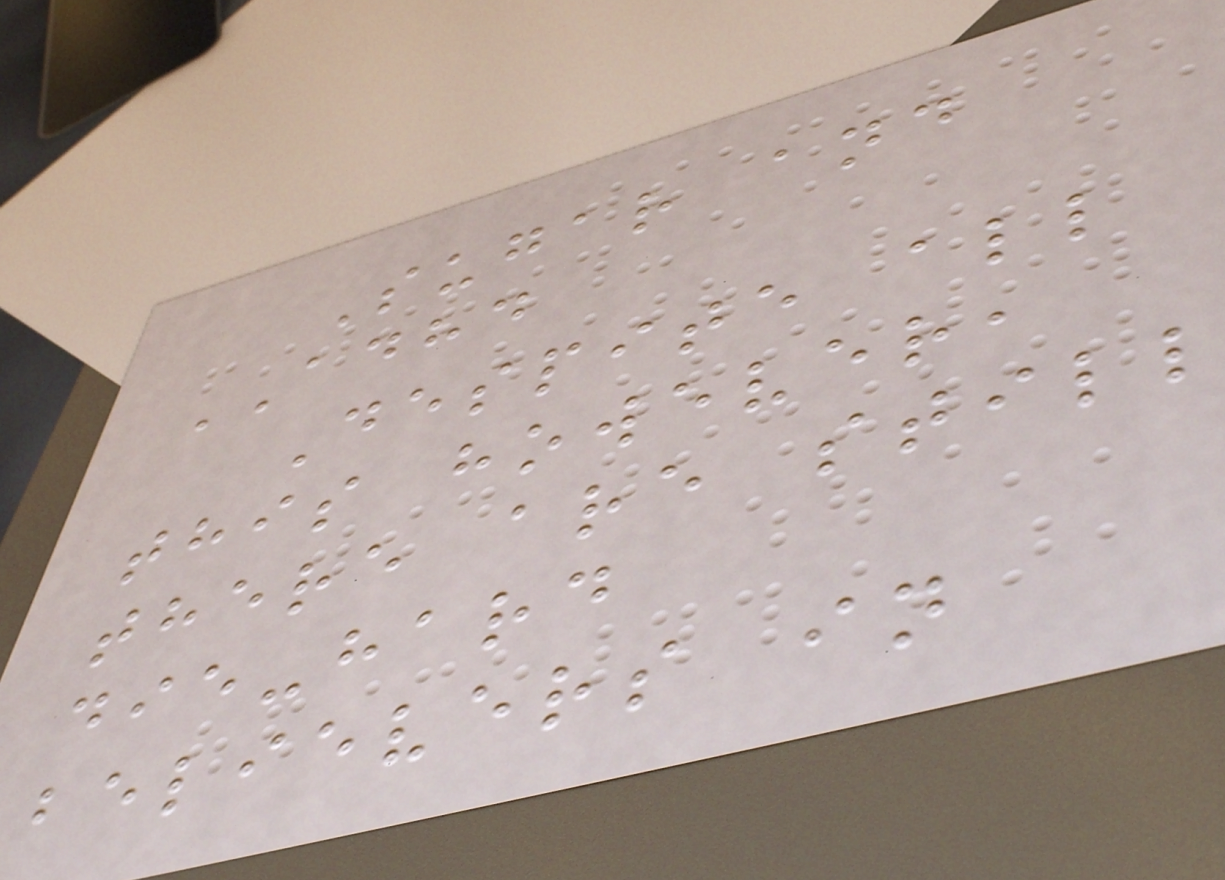Sugar and
ADHD
Despite all
this however,
there are still
die-hard
believers in
